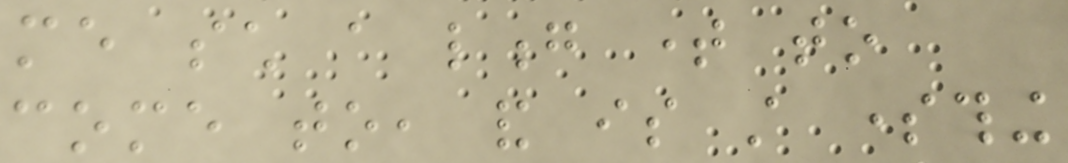me such a long time to
come to, and is still something
